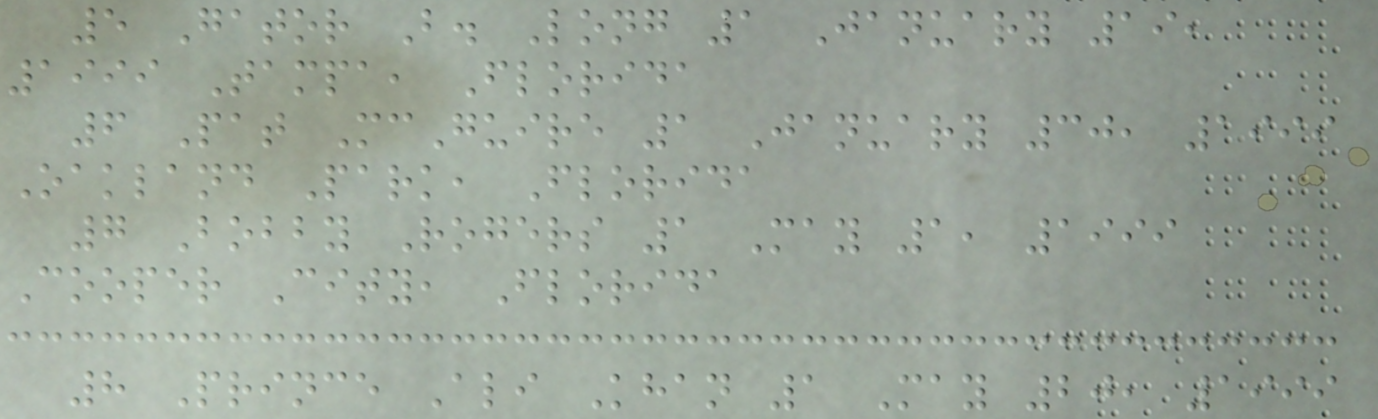5 Gator B. Long 1 January 19,
1999 Tampa, Florida
6 Pat McGuire 1 January 30, 1999
Oakland Park, Florida
7 Bobby Rogers 1 May 1, 1999
Cooper City, Florida
8 Prince Ali Khan 1 May 20, 1999
